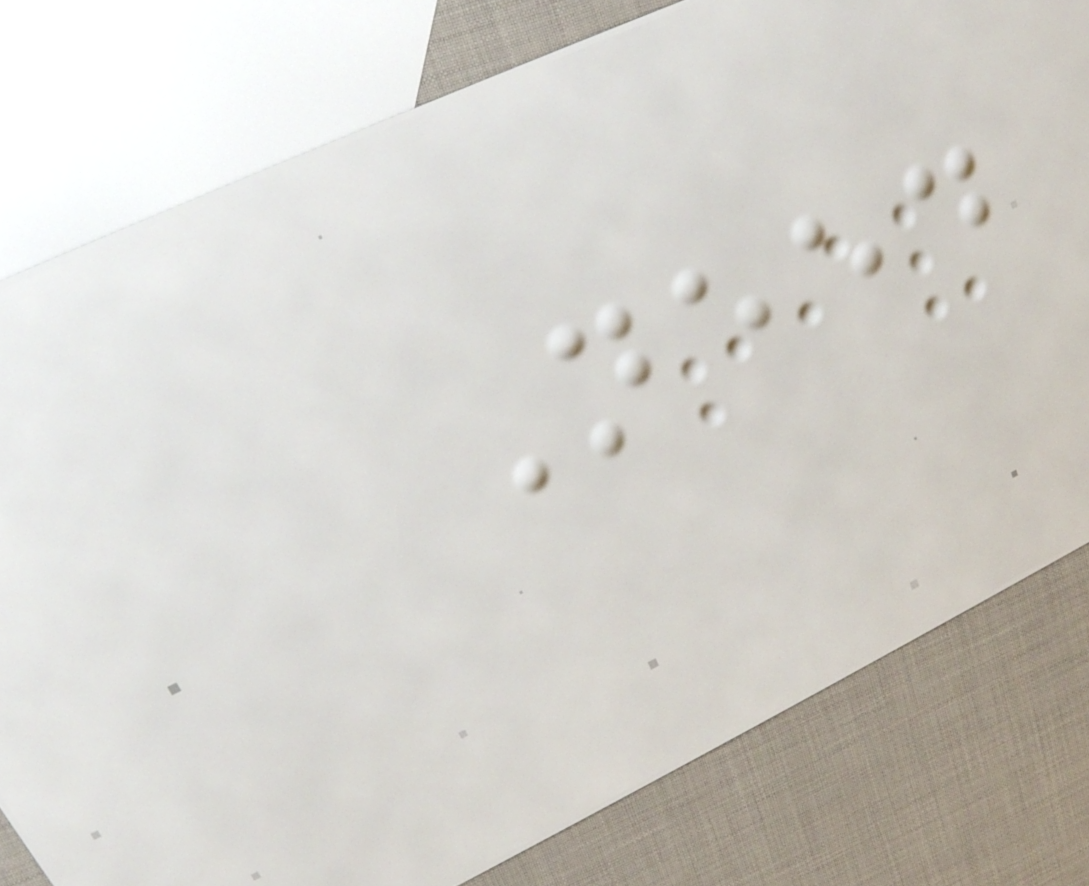Need
